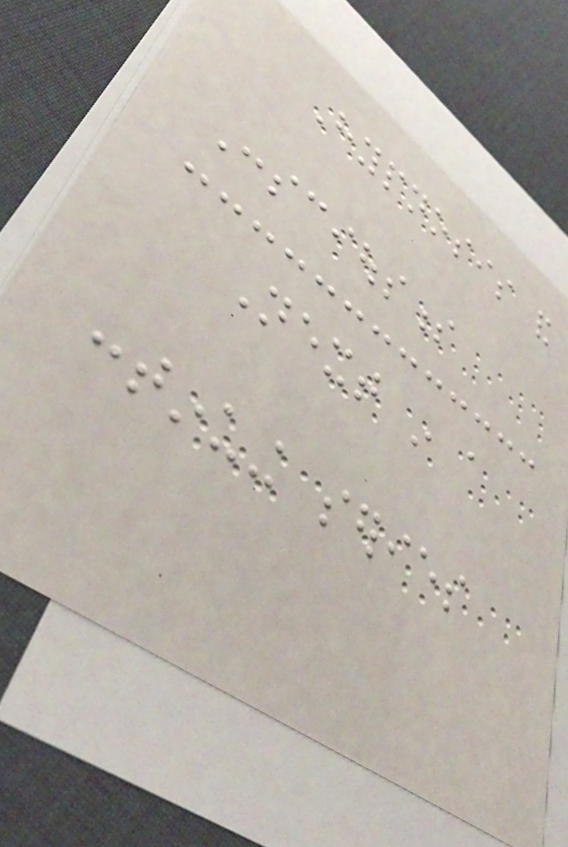Hypnosis and
Consciousness
Next in a
continuing series
